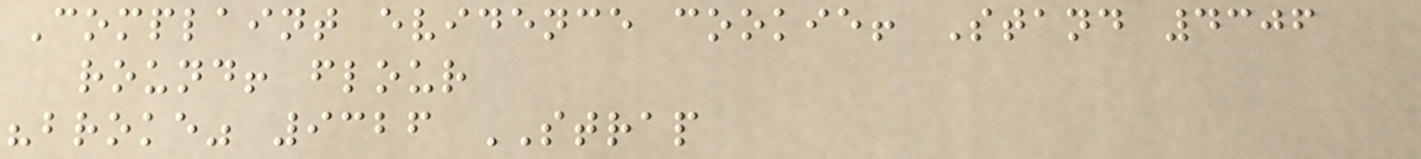Complaint evidence cookie! Stand 4306
round! flour
"broke" 9326 STRAP
